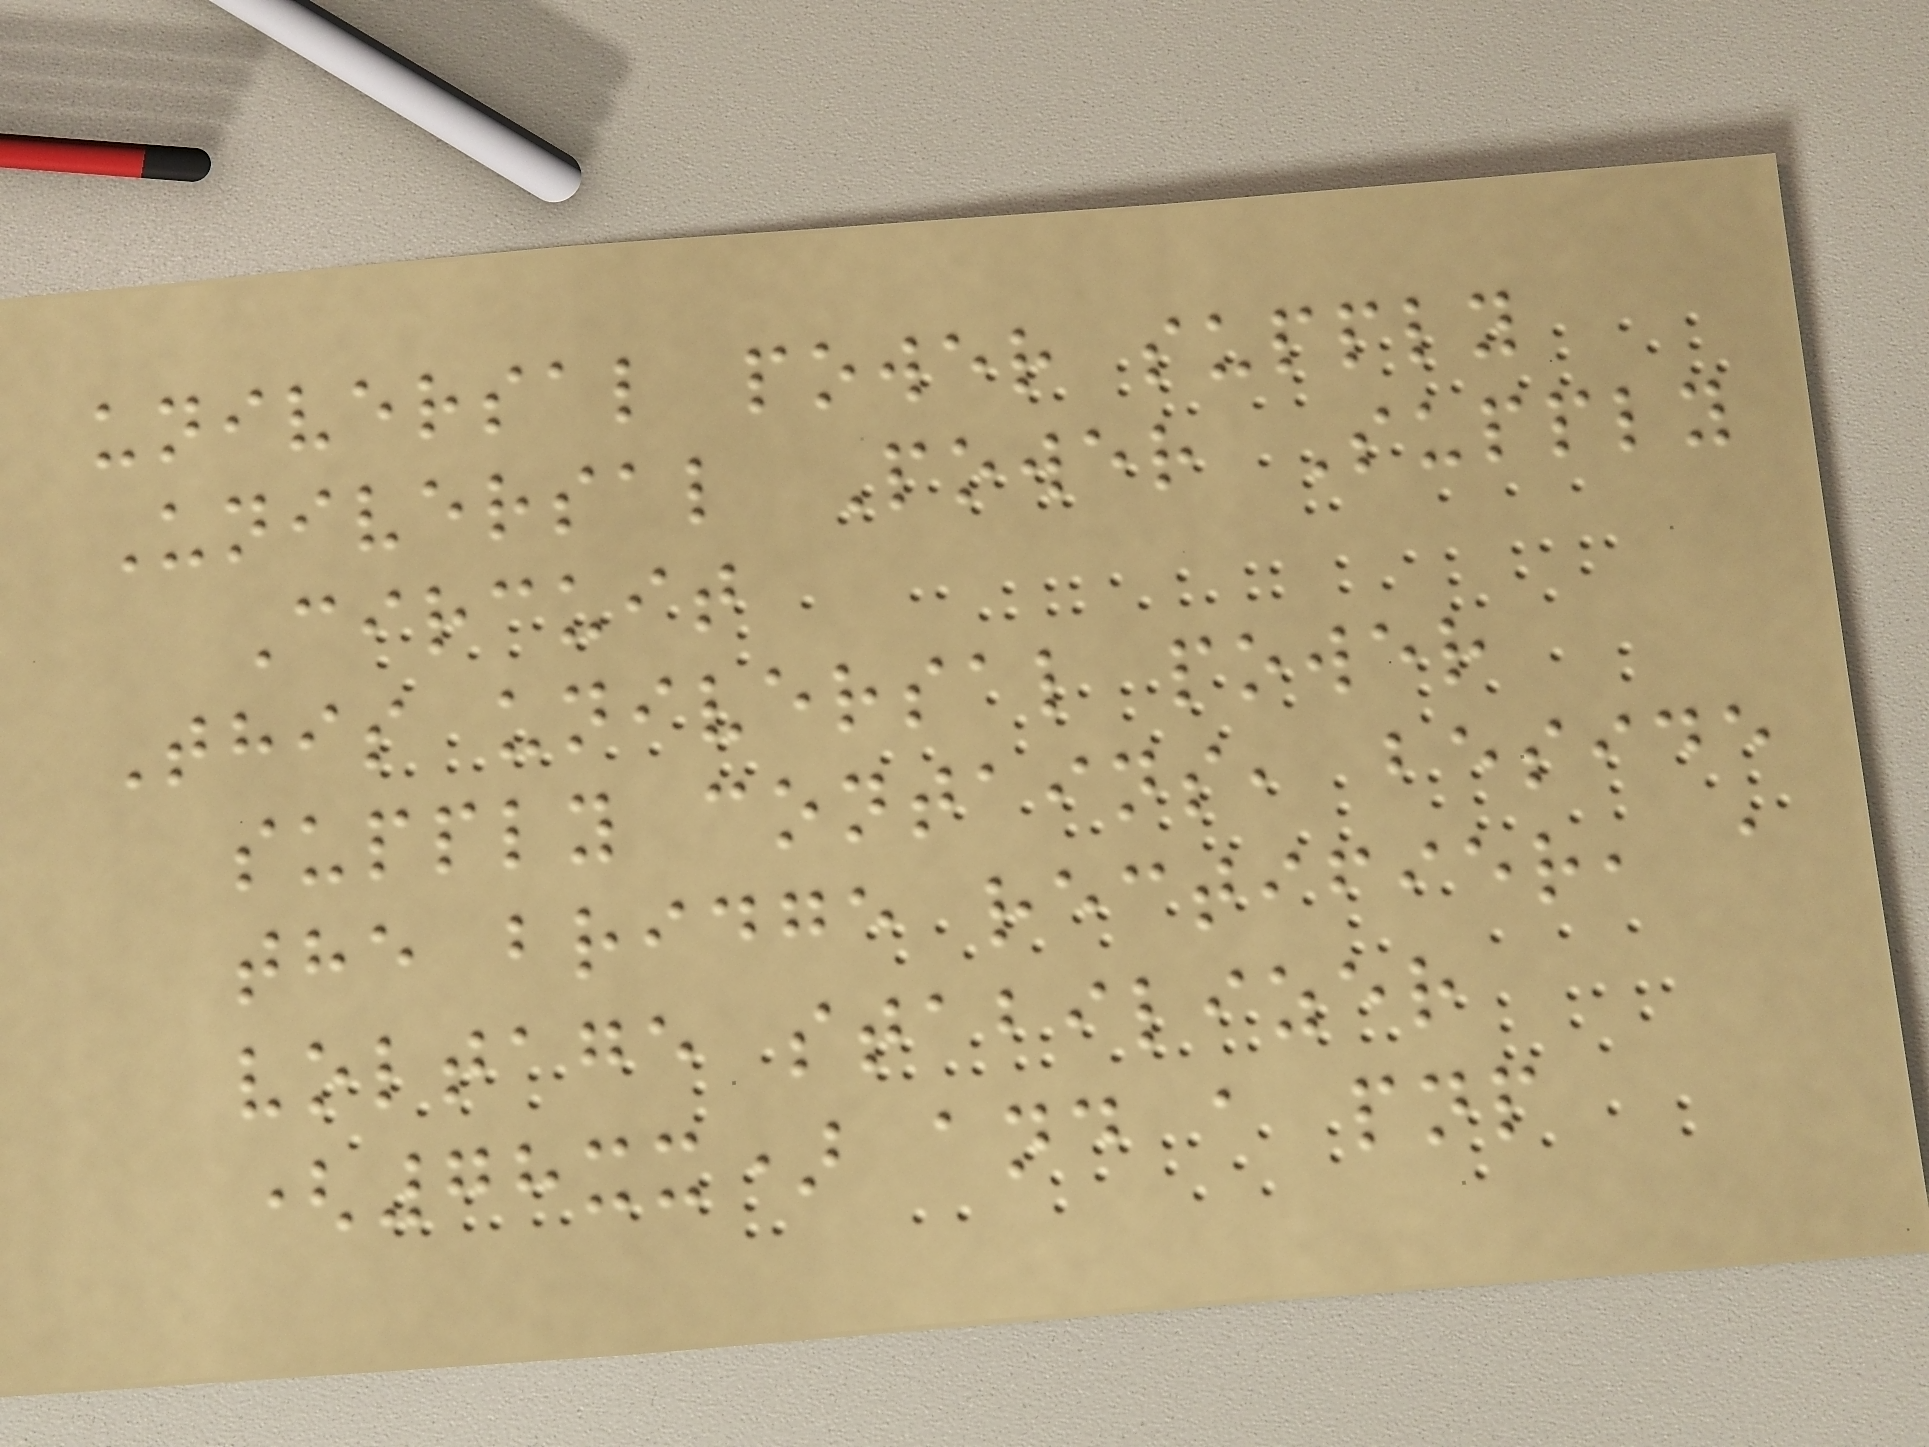universal power supply
Universal Power Supply
Circuit
This universal power
supply contains, beside
the bridge rectifier, a
voltage stabilizer
(78xx) and a pnp
